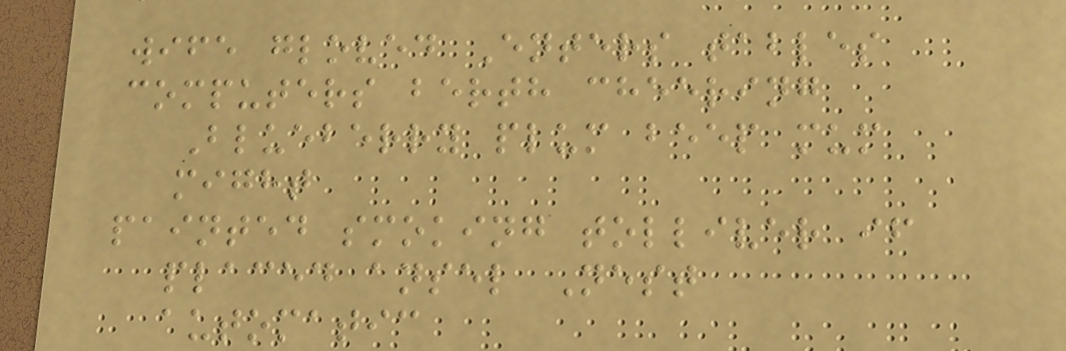wife gloved Enters tables
computers berth cheering
Blueberry plum beep mum
might
painted smoking tolliver if
placed ansel Nest
automatic
